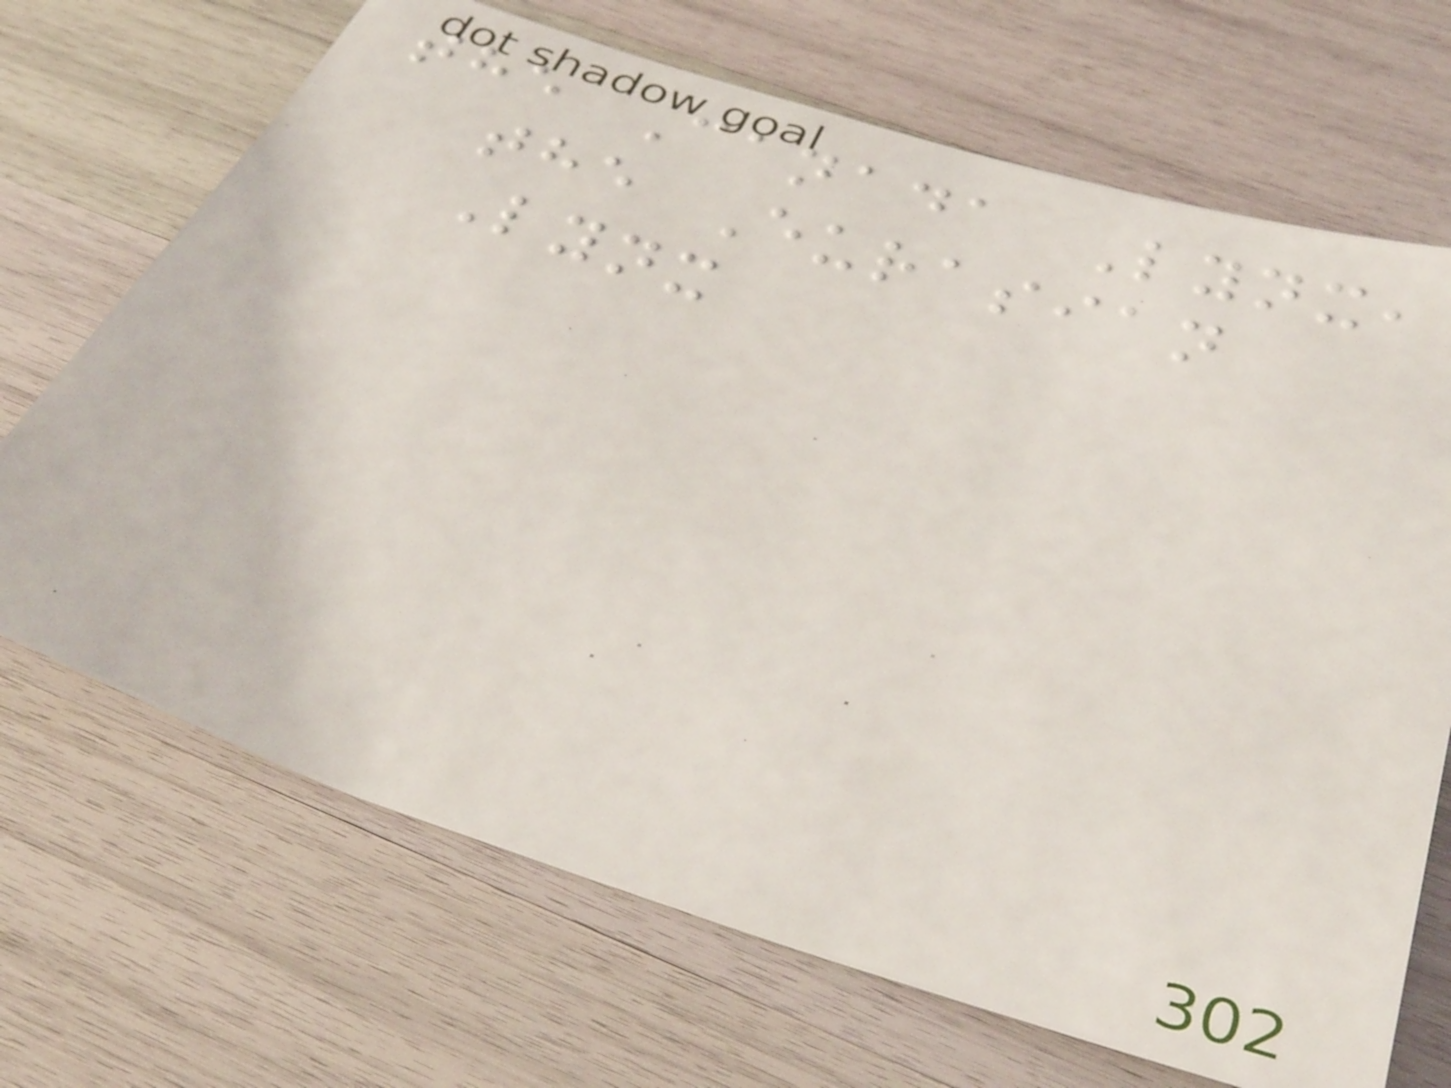the Canada Lynx,
the Eurasian
Lynx
